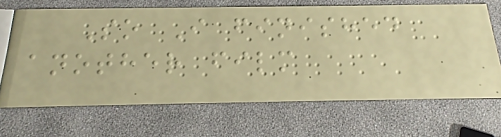So I finished
another film
